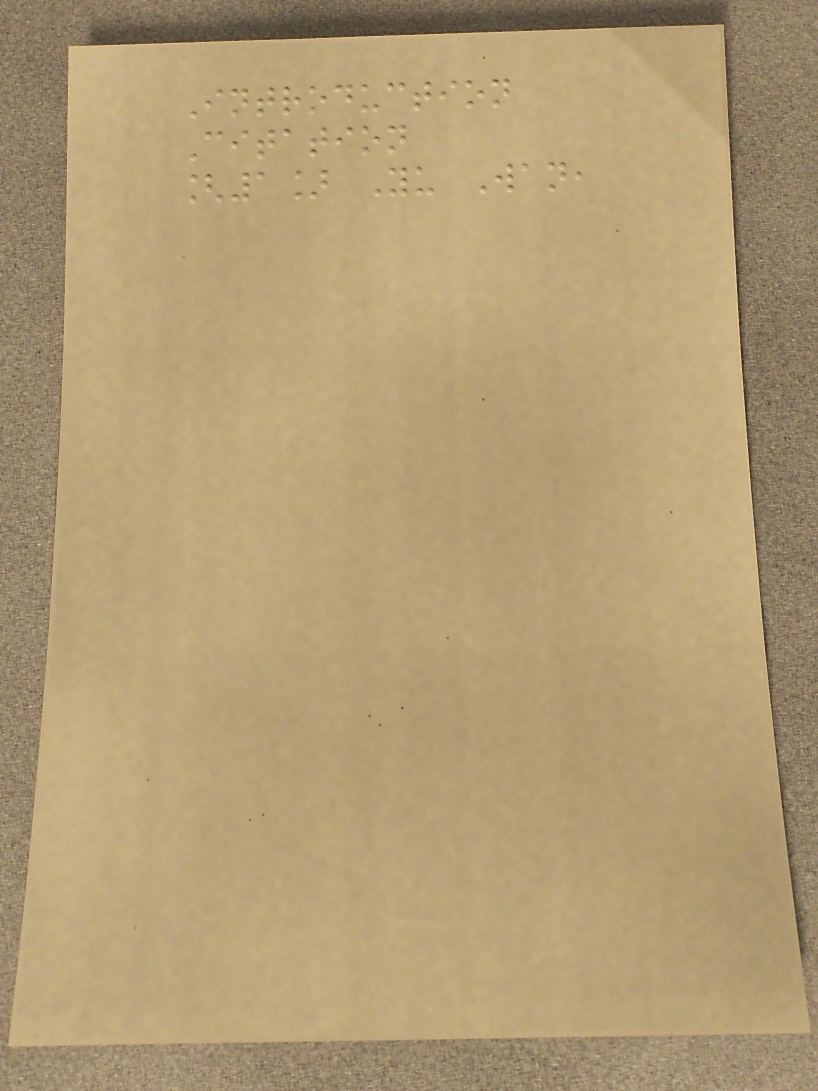Introduction
Citation
[1] Yu Wan,
